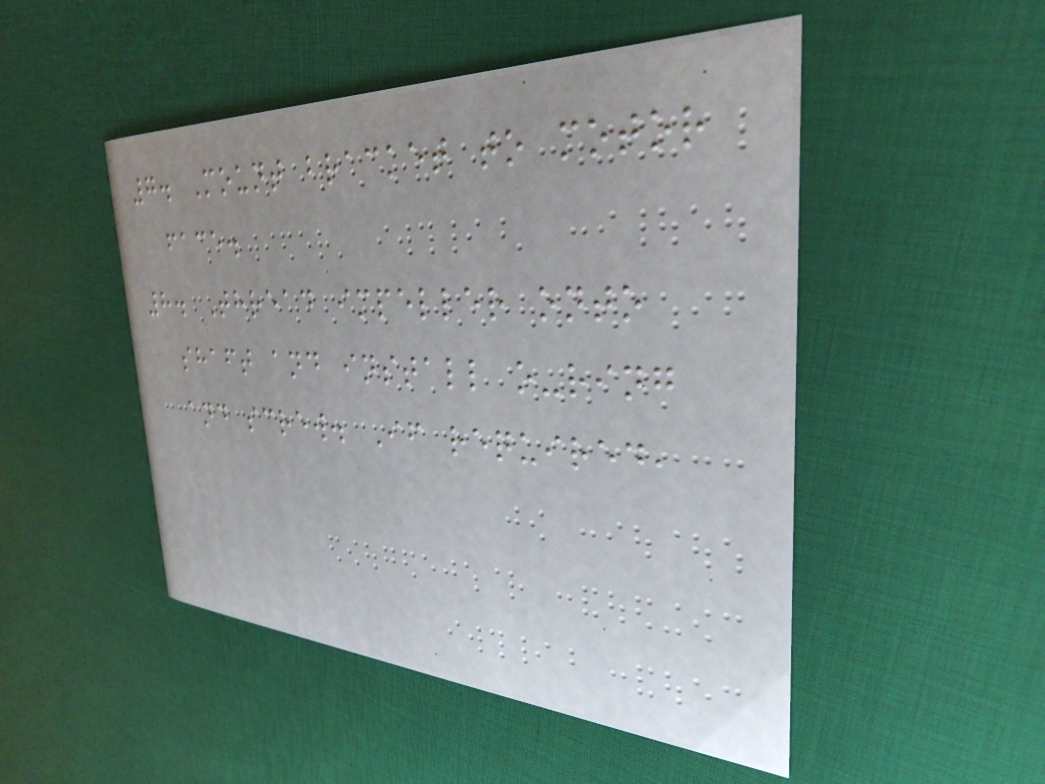7. Mount bracket to motor
face.
8. Thread impeller onto
shaft and install o-ring
and screw. If required,
